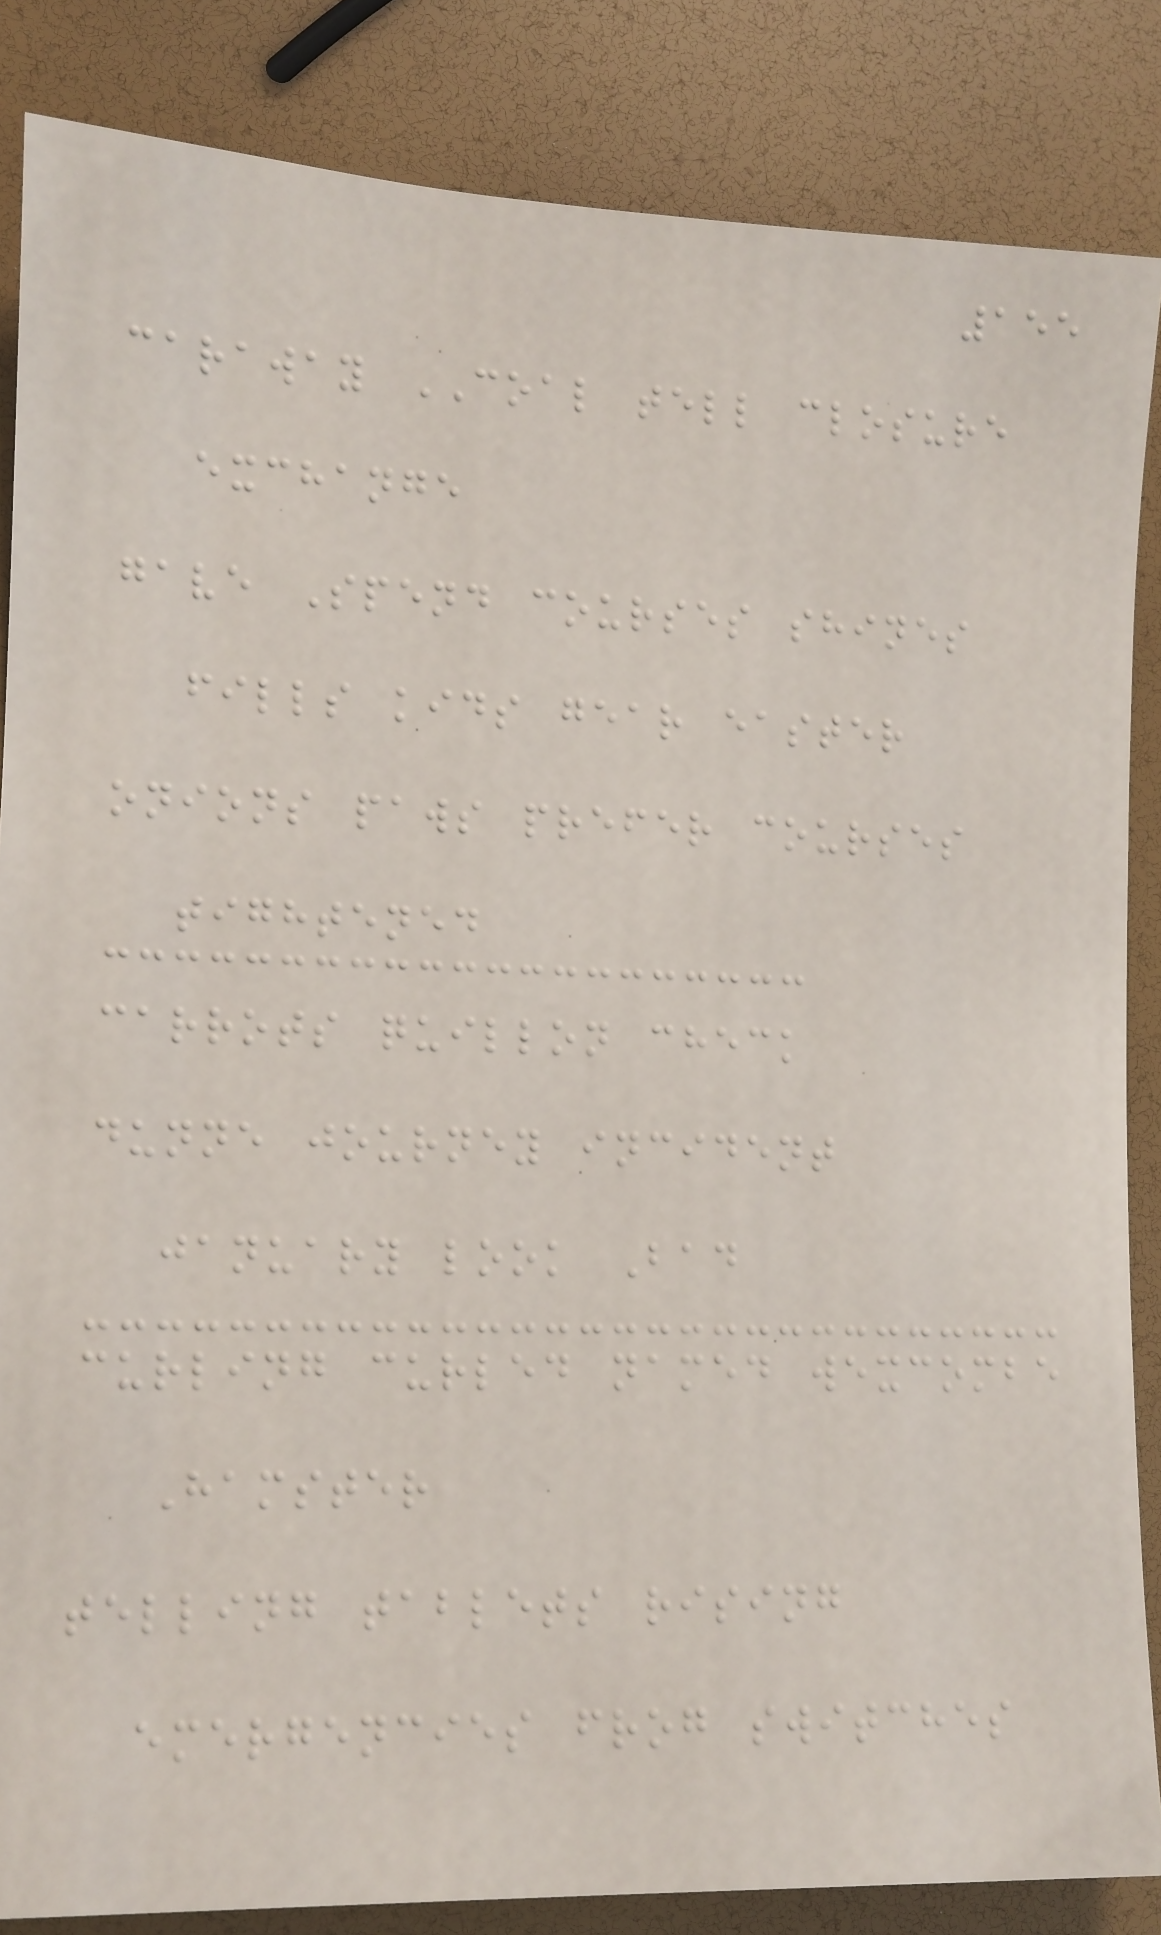155
caraway COAL tell closure
exchange
gave Spend courses shines
fills kids gear easter
onions paws prefer courses
tightened
carrots quillon check
dunne journey incident
january look Bad
curling curled named wexcombe
Hamster
telling tablets rising
emergencies frog switches
